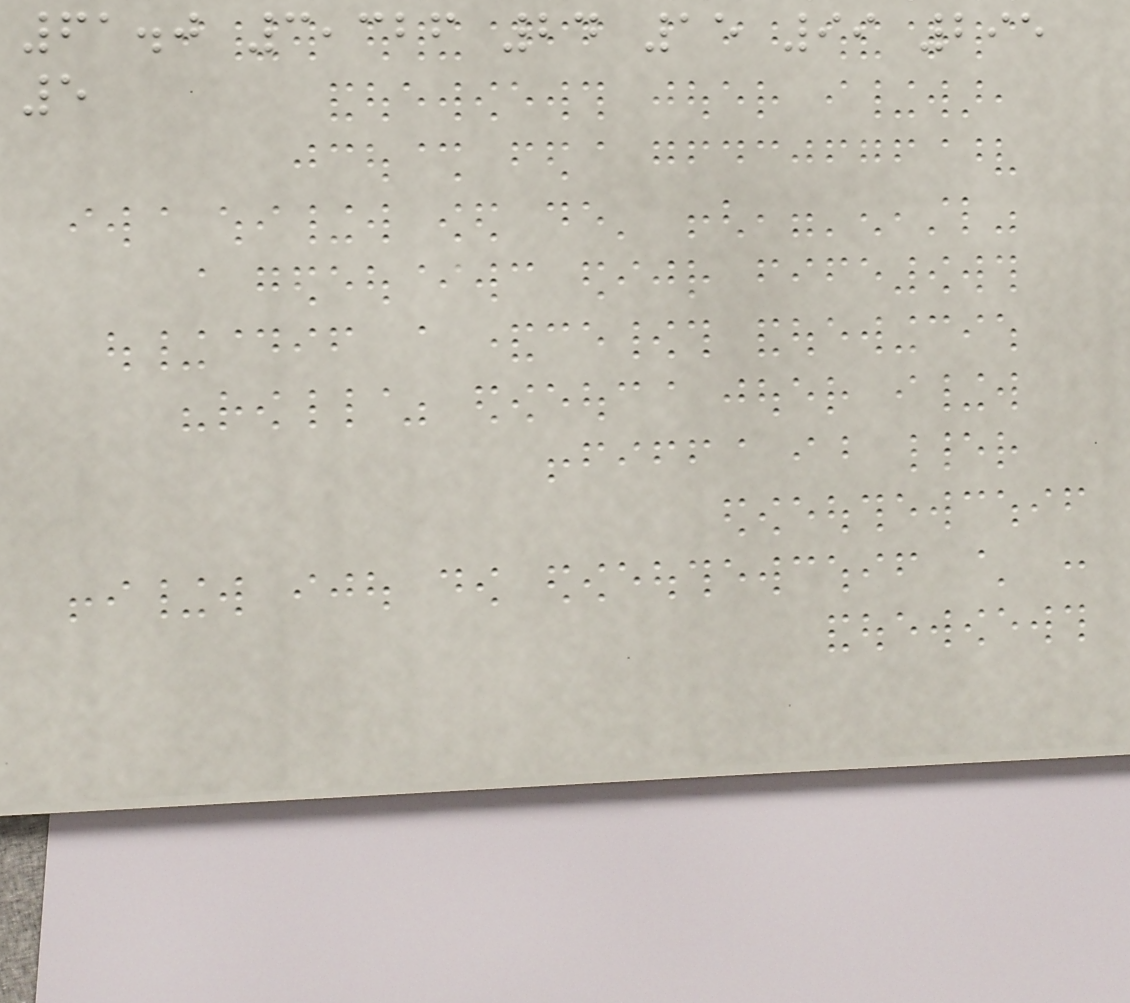61.0 3,326 24 15 99 295
5
